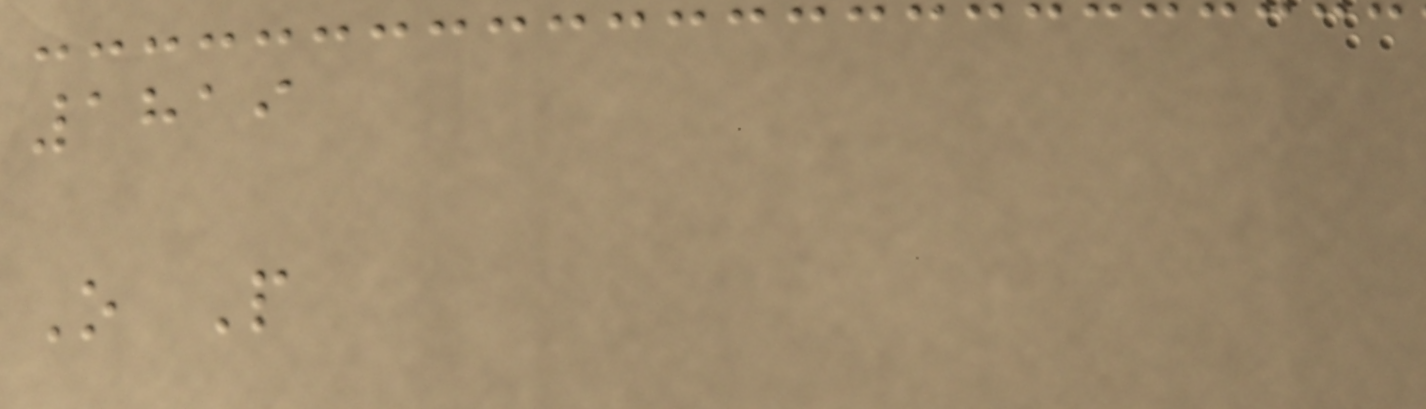1819
O P
